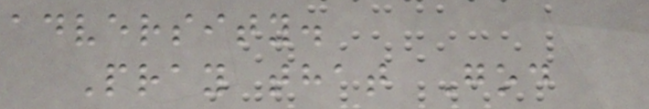adversity.
Pray that God
